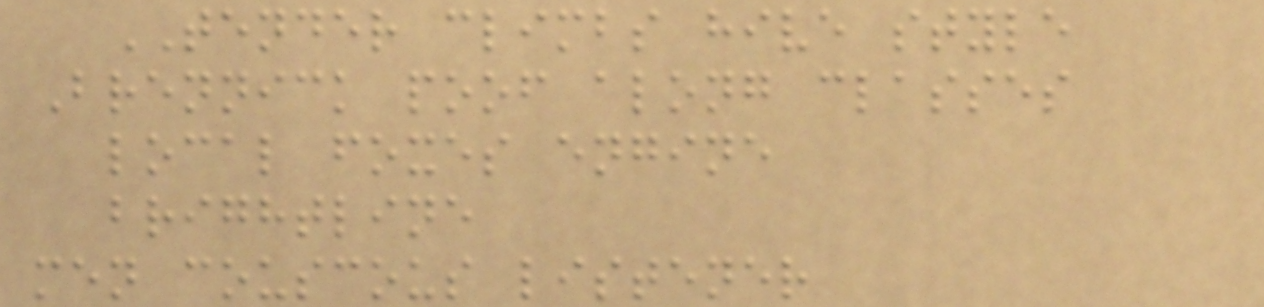TENDER climbs hive style
Brennick poof along classes
local foxes engine
brightline
men couscous listener
